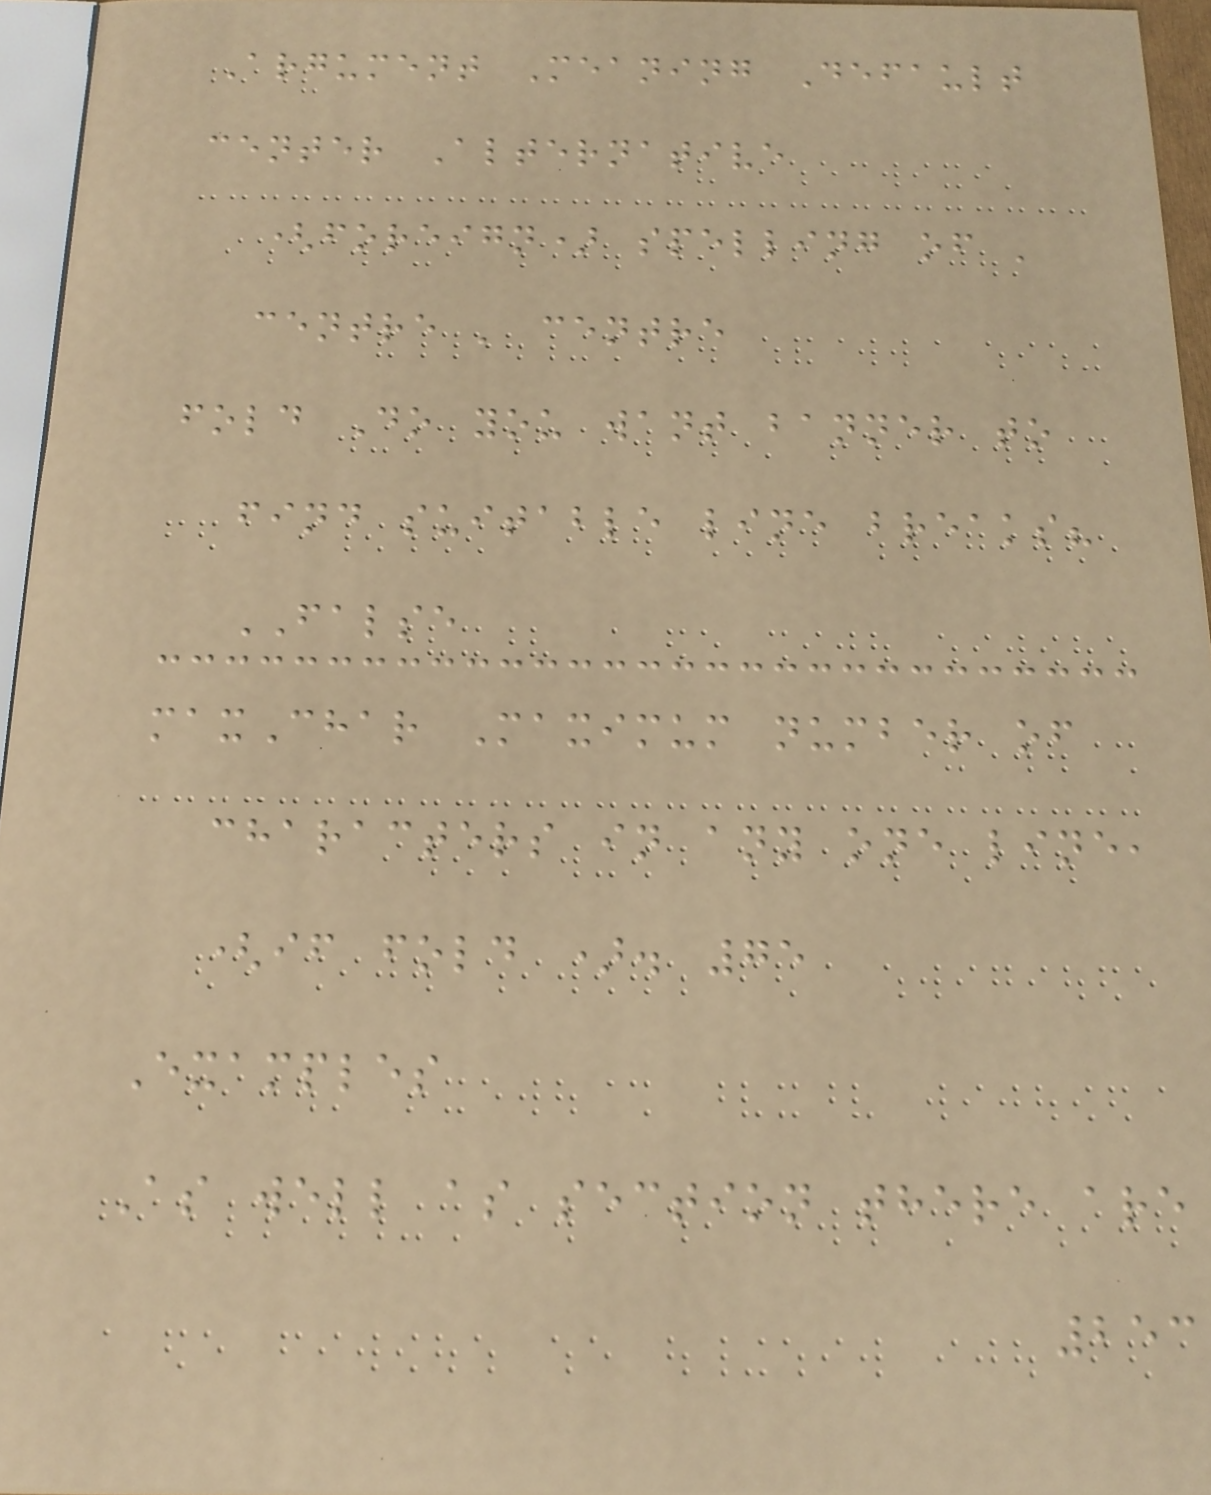Argument Meaning Default
center Alternative
(foreign) spelling of '
centre ' centre
fold Do you want banner to
find suitable line breaks?
FALSE
maxChar Maximum number of
characters in any one line,
(if fold ). 75
Examples
As well as section there are
253
